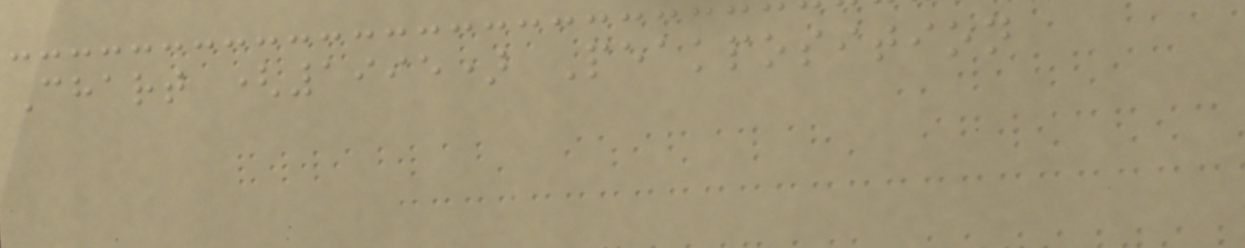Chart (1995) Peakposition
